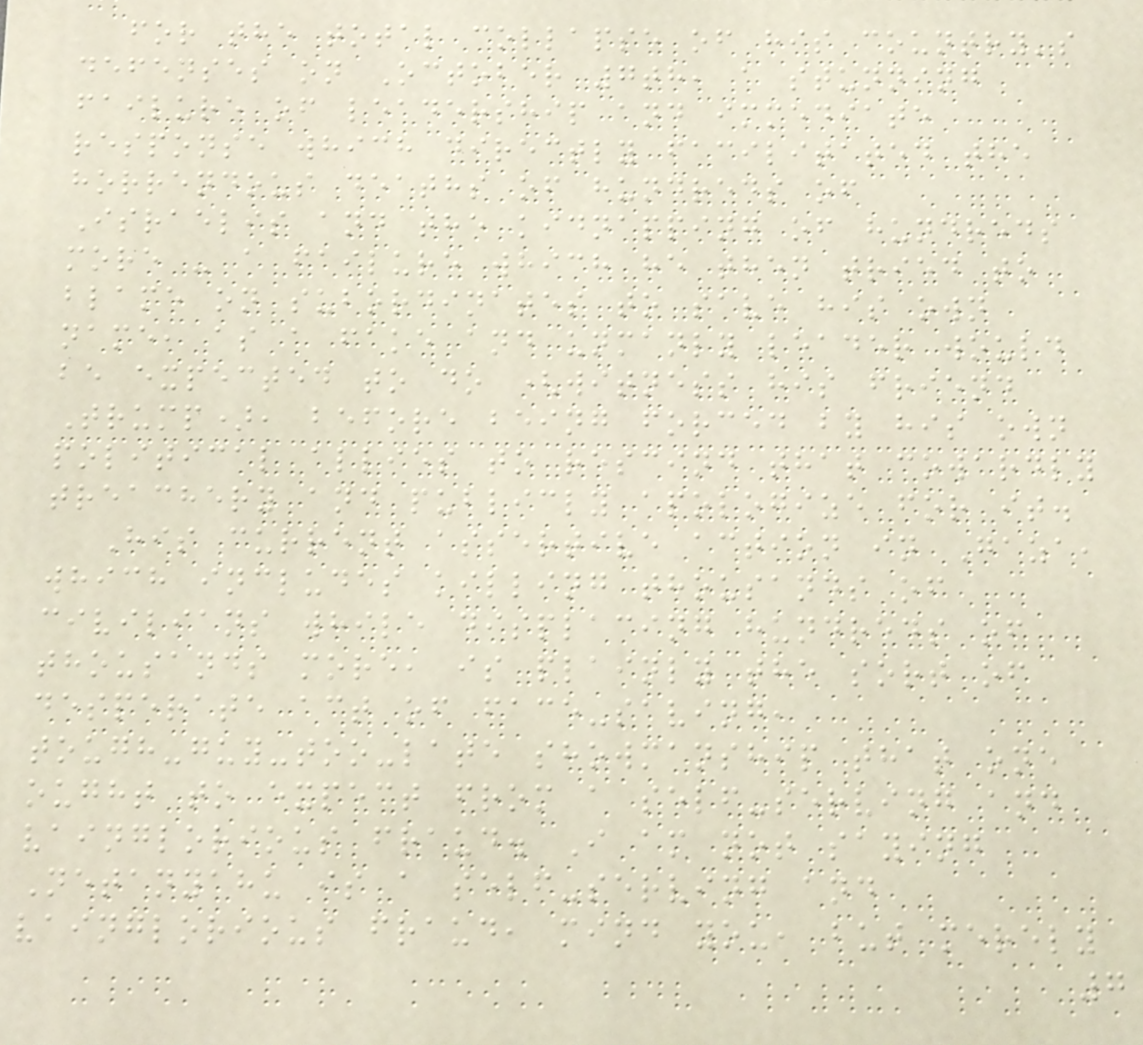for the total collapse of his country's
defenses on October 7th, a stunning
failure of leadership and immediate
response which directly facilitated the
horrendous deaths of hundreds of
Israelis and the kidnapping of hundreds
more - a failure which he then tried to
blame on subordinates to save his own
name, as a fake and unmanly leader would
be expected to do (witness his friend
Trump), before being forced by his own
political allies to rescind that cowardly
treachery and publicly apologize for it.
His current assertive action in Gaza,
which includes killing thousands of
civilians while displacing hundreds of
thousands more, is plainly the sort of
desperate act of face-saving,
tough-guy-too-late showmanship that one
ought to expect from a self-serving and
vainglorious fraud. I am not saying
Netanyahu is a self-serving and
vainglorious fraud, mind you, but merely
7
